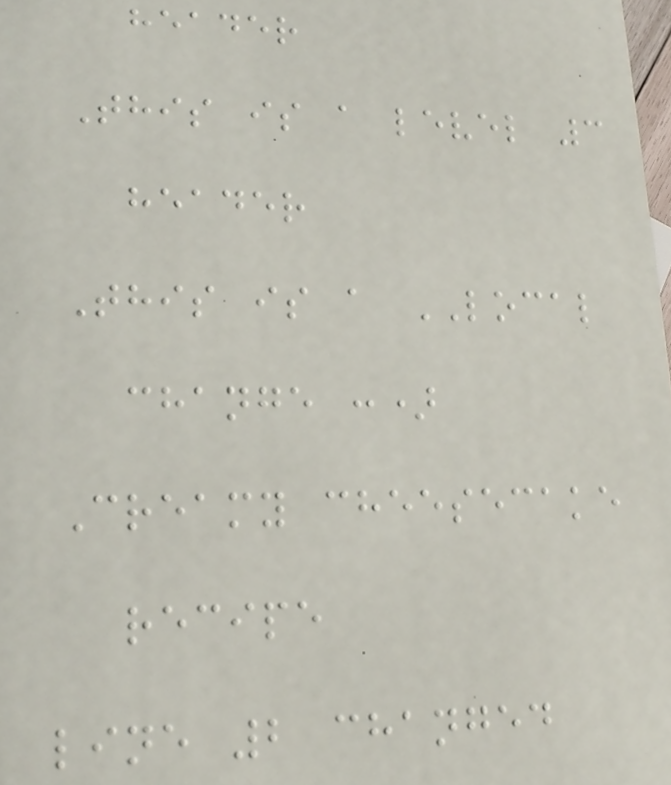header
This is a level 3
header
This is a LOCAL
change :)
Creamy cheesecake
recipe
line 2 changed
